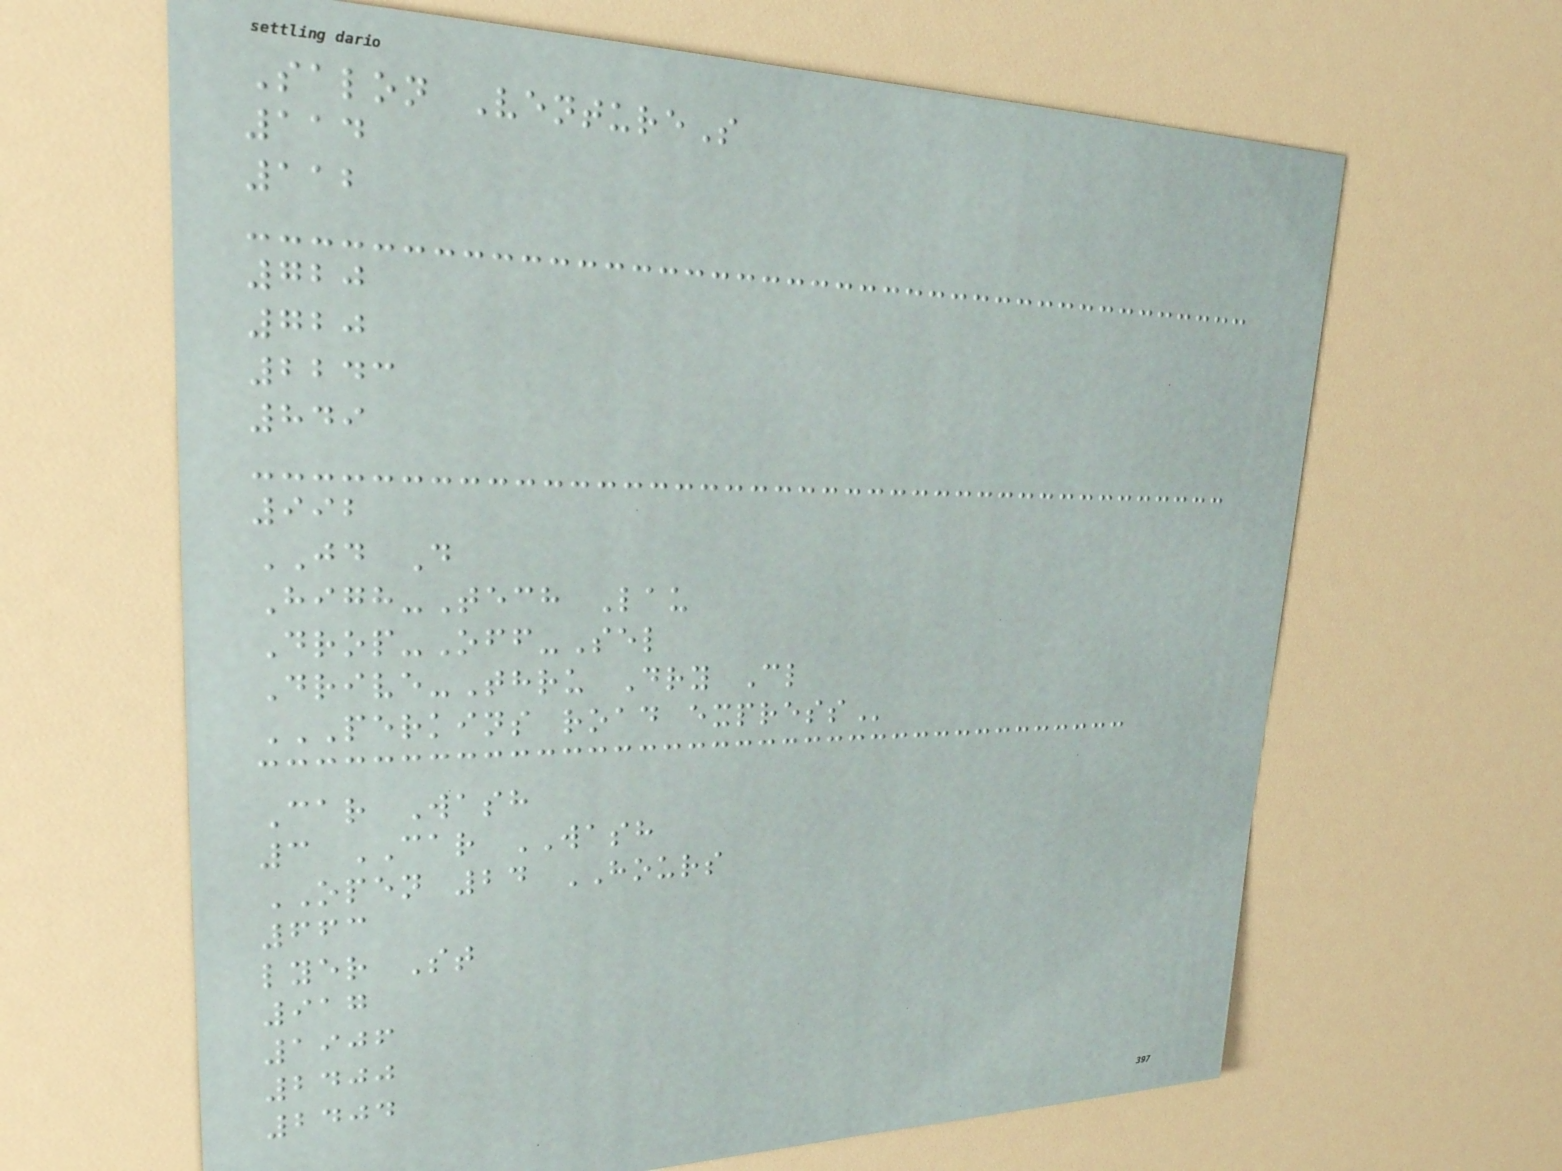Salon VentureS
114
112
720
720
2243
849
992
JD D
High-Tech Lau
Drop-Off-Sel
Drive-Thru Dry Cl
PERKINS ROAD EXPRESS
Car Wash
3 CAR WASH
OPEN 24 HOURS
663
lyer St
917
1906
2400
2404
